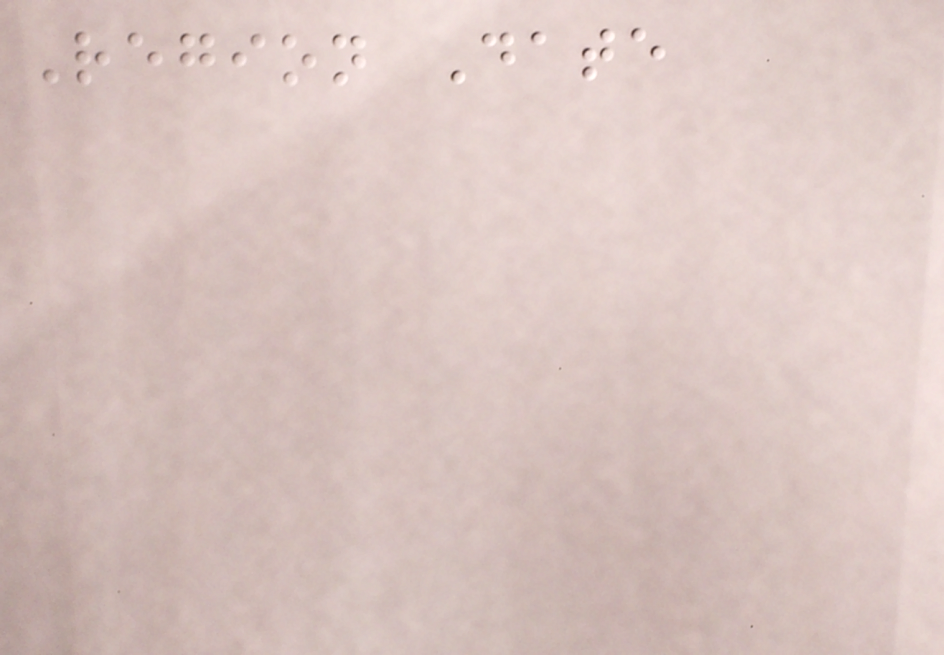Region Date
